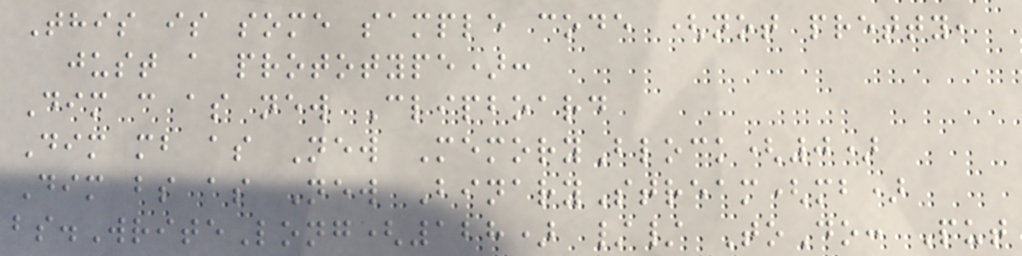This is some sample code (not pretty,
just a prototype):
Dim c as new Clipboard
Dim mb as New MemoryBlock(0)
Dim bs as New BinaryStream(mb)
bs.WriteLong(128) // ToDo: Put
